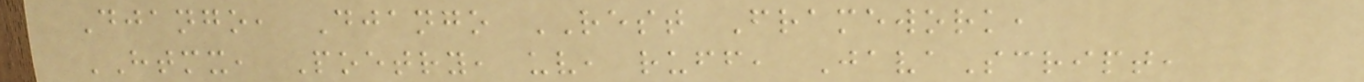Django, Django REST Framework,
HTMX, Poetry, uv, ruff, JavaScript,
